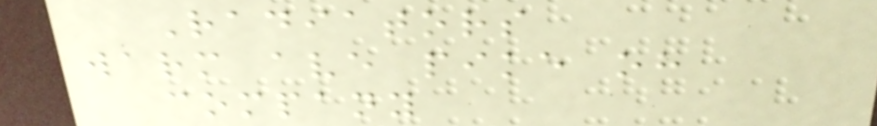Radiators
warm ave pike oh
company
